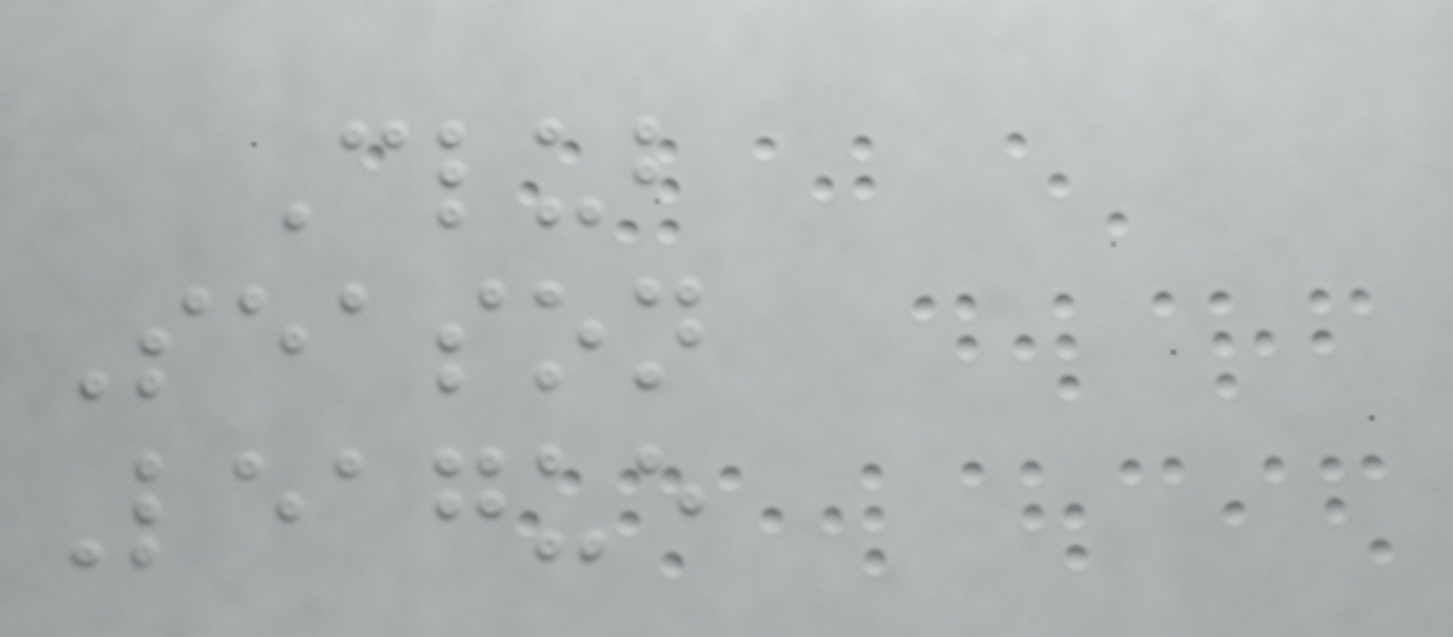Club
Season
League
